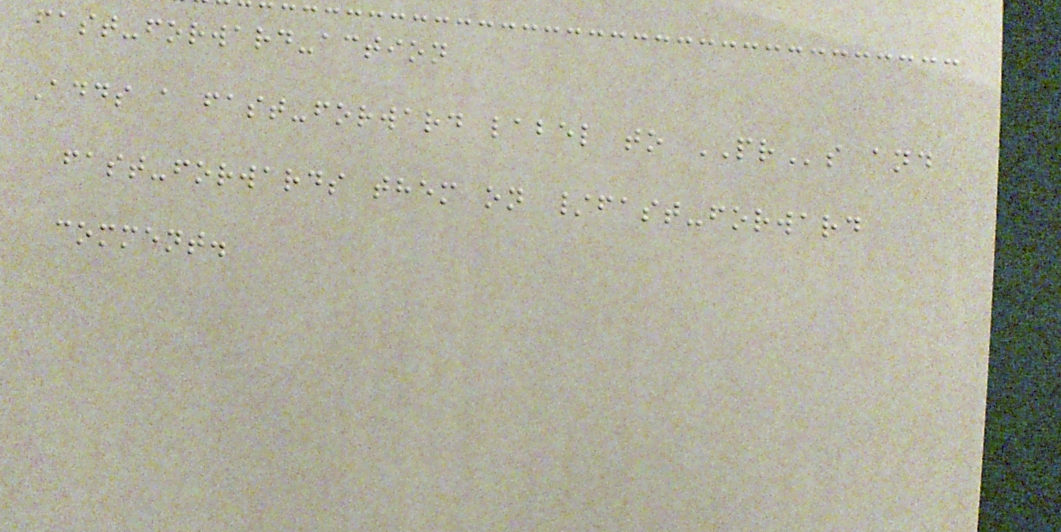fast-forward-action
Adds a fast-forward label to PRs and
fast-forwards them on /fast-forward
comment.
